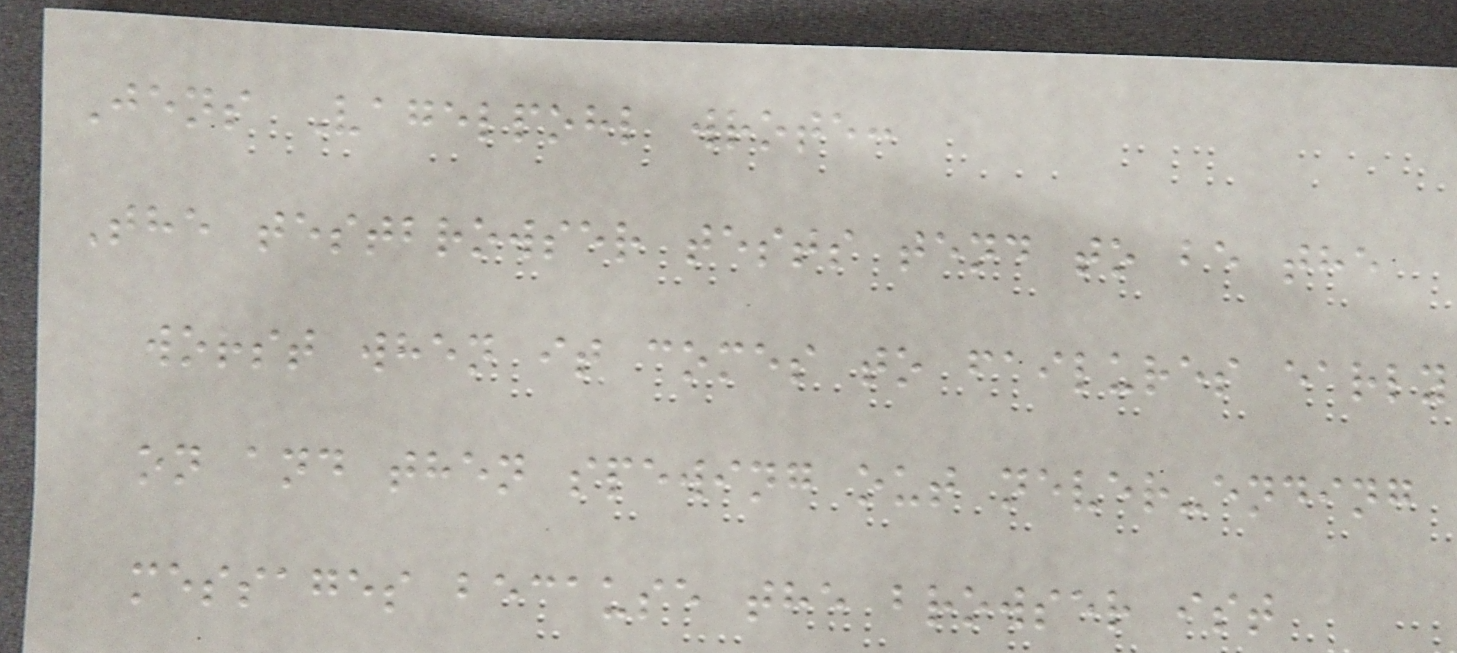Jens Vagelpohl wrote:
The testbrowser tests tend to be the
worst when it comes to failures early
on and then spewing out never-ending
messages because the browser ist
